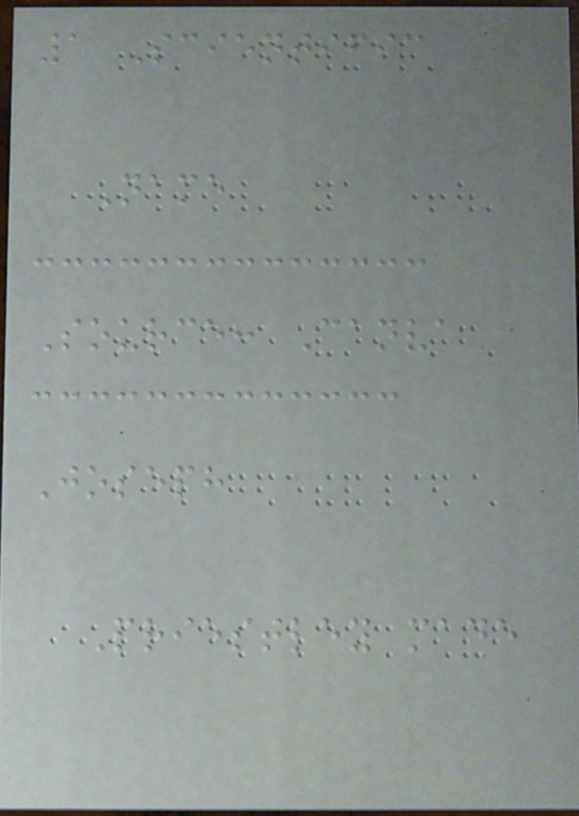1 Scientific
Name
Source: Canva
Joseph
Priestley made
